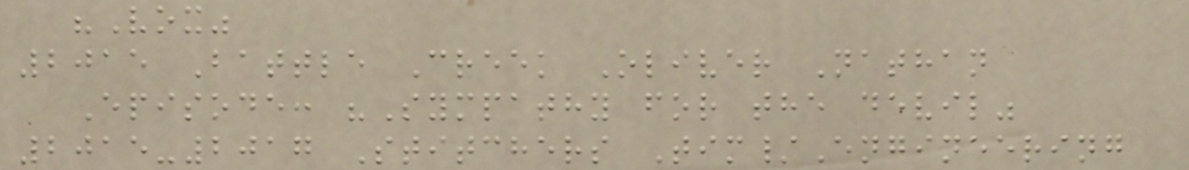"Vox"
2015 Battle Creek Oliver Nathan
Episode: "Sympathy for the devil"
2015-2017 Stitchers Tim/Engineering
